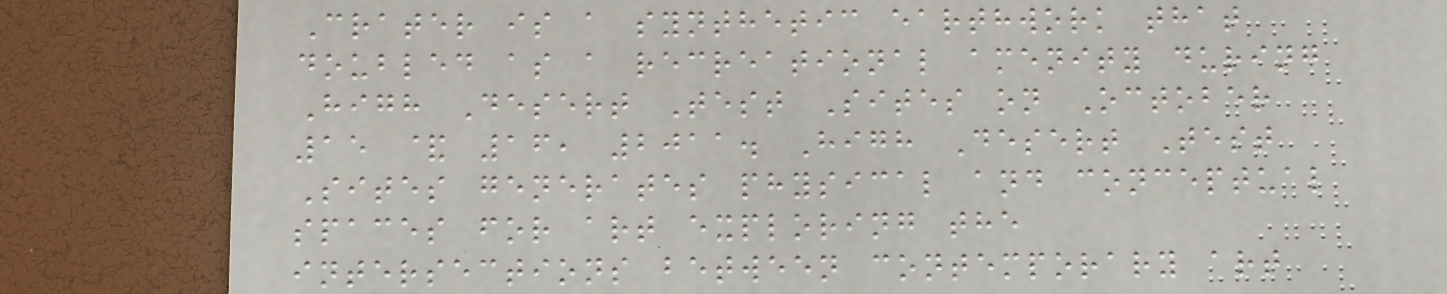Crater is a synthetic earthwork that
doubled as a recreational amenity during
High Desert Test Sites on October
15 & 16, 2011. High Desert Test
Sites generates physical and conceptual
spaces for art exploring the
intersections between contemporary art
